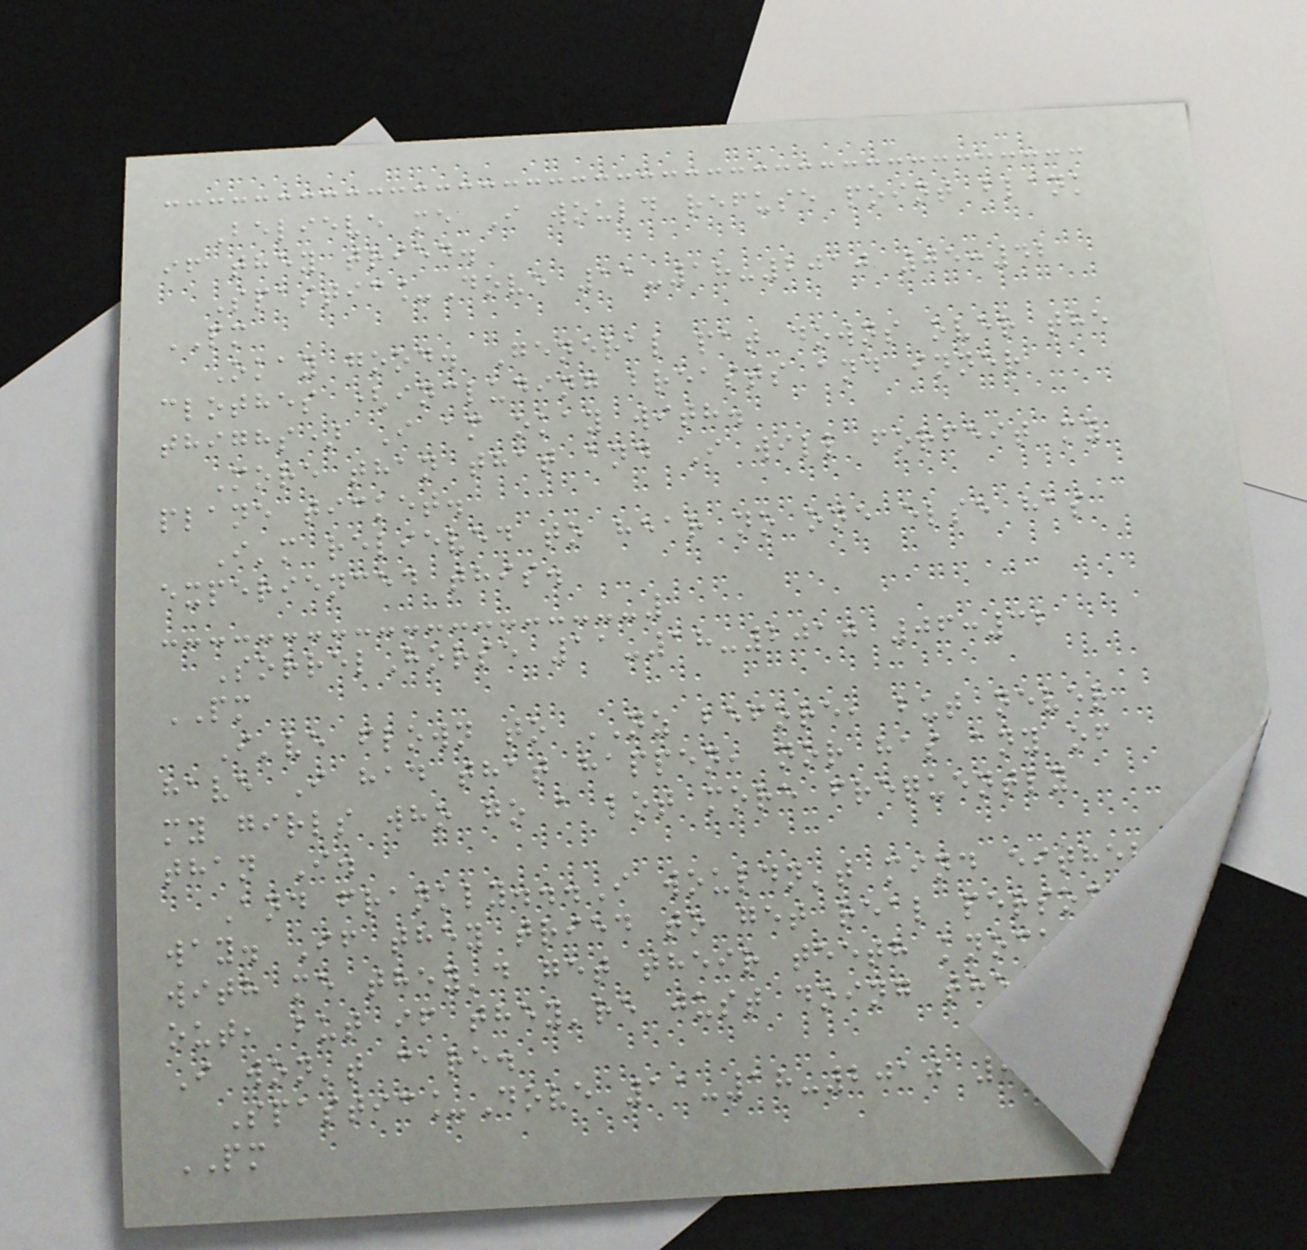Believe me I would refuse point blank
if they tried.
Spastic_Dove 11-18-2010 05:42
PM
Okay good. General pat downs over the
clothes (including breasts and inner
thighs) I am okay with.
More than that and I will forfeit my
plane ticket.
I'm relieved to hear no one else has
experienced this.
SorrelHorse 11-18-2010 06:32
PM
I've flown to NZ before, but never
have I had that happen, nor has any of
my girls who go a lot more frequently
than I.
And frankly...I wouldn't mind either
way. If they tried to get real personal
with me they'd get their teeth knocked
out, but if they're just doing their job
I won't care.
Spastic_Dove 11-18-2010 06:42
PM
